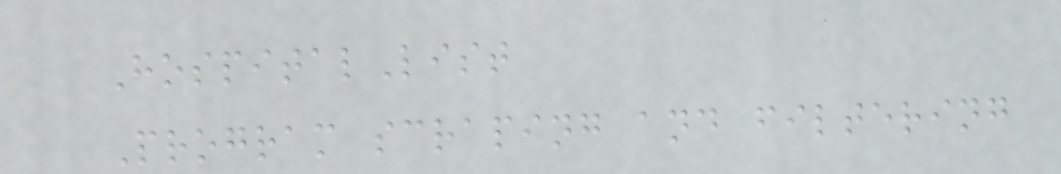HospitalList
Program scraping and filtering
